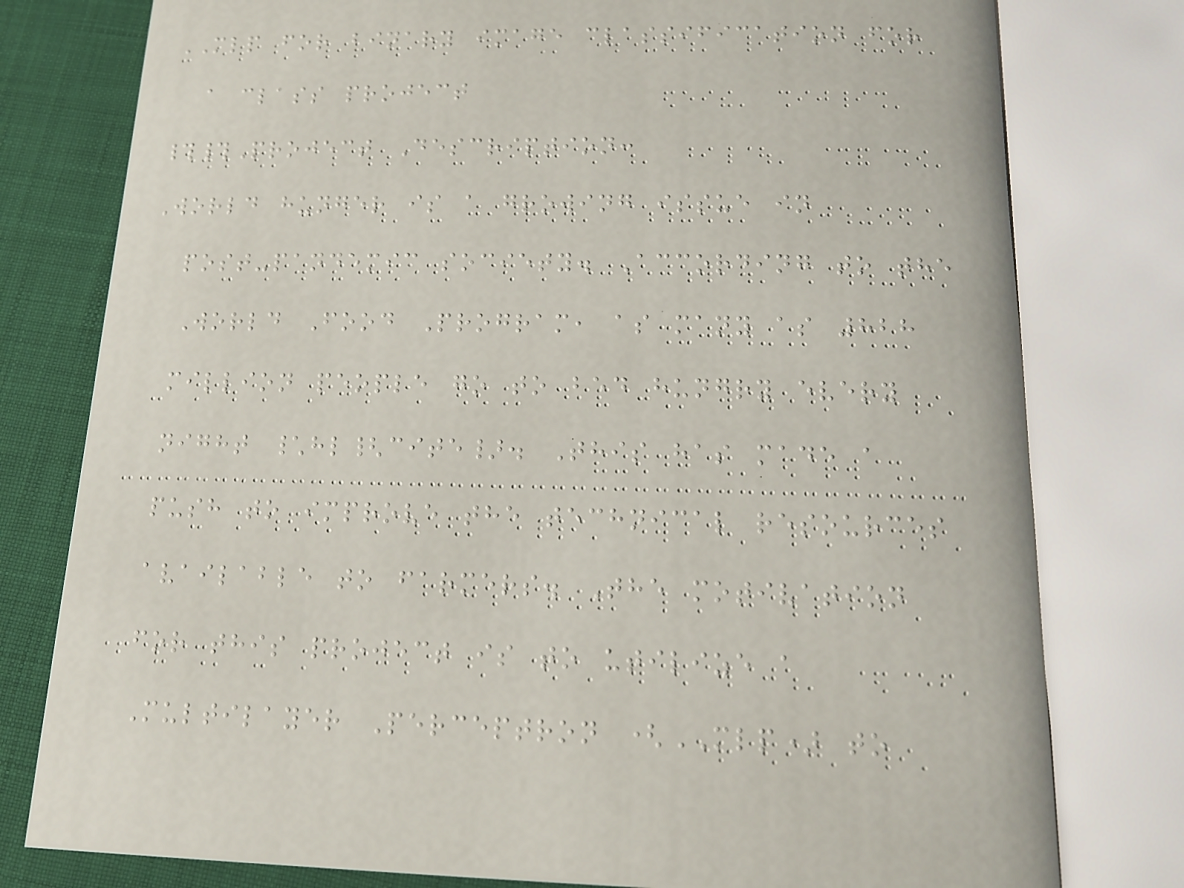MLP for binary image classification for
a class project
##Project Description:
World hunger is a growing issue in
post-pandemic society. According to the
World Food Program, as many as 828
million people go to bed hungry every
night \hl{cite}. This has made a
push to improve the technical resources
available to farmers. The motivation
for this project is to utilize a
Multilayer Perceptron (MLP) to
